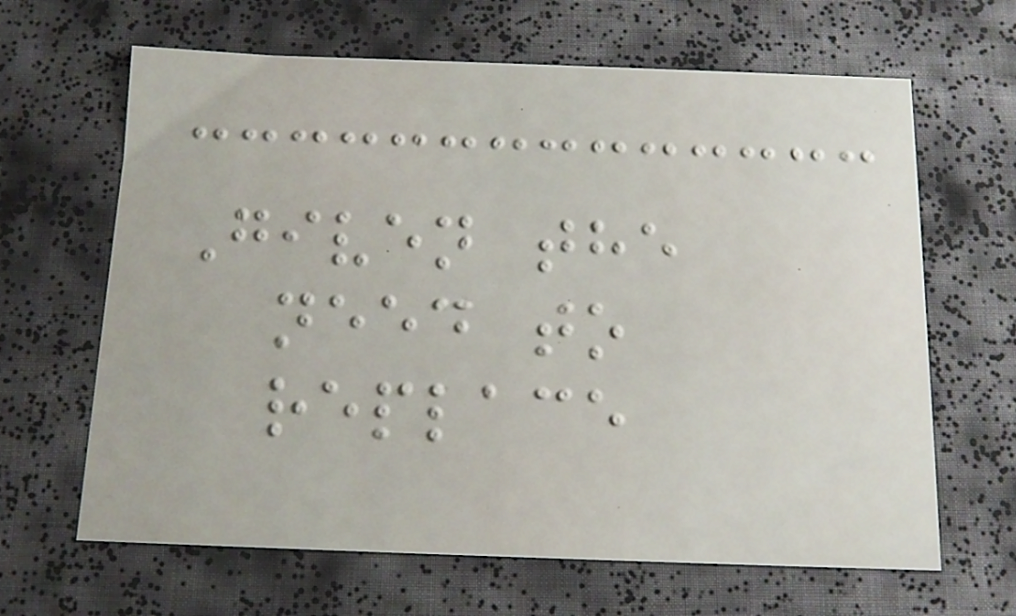Given the
need to
replace
